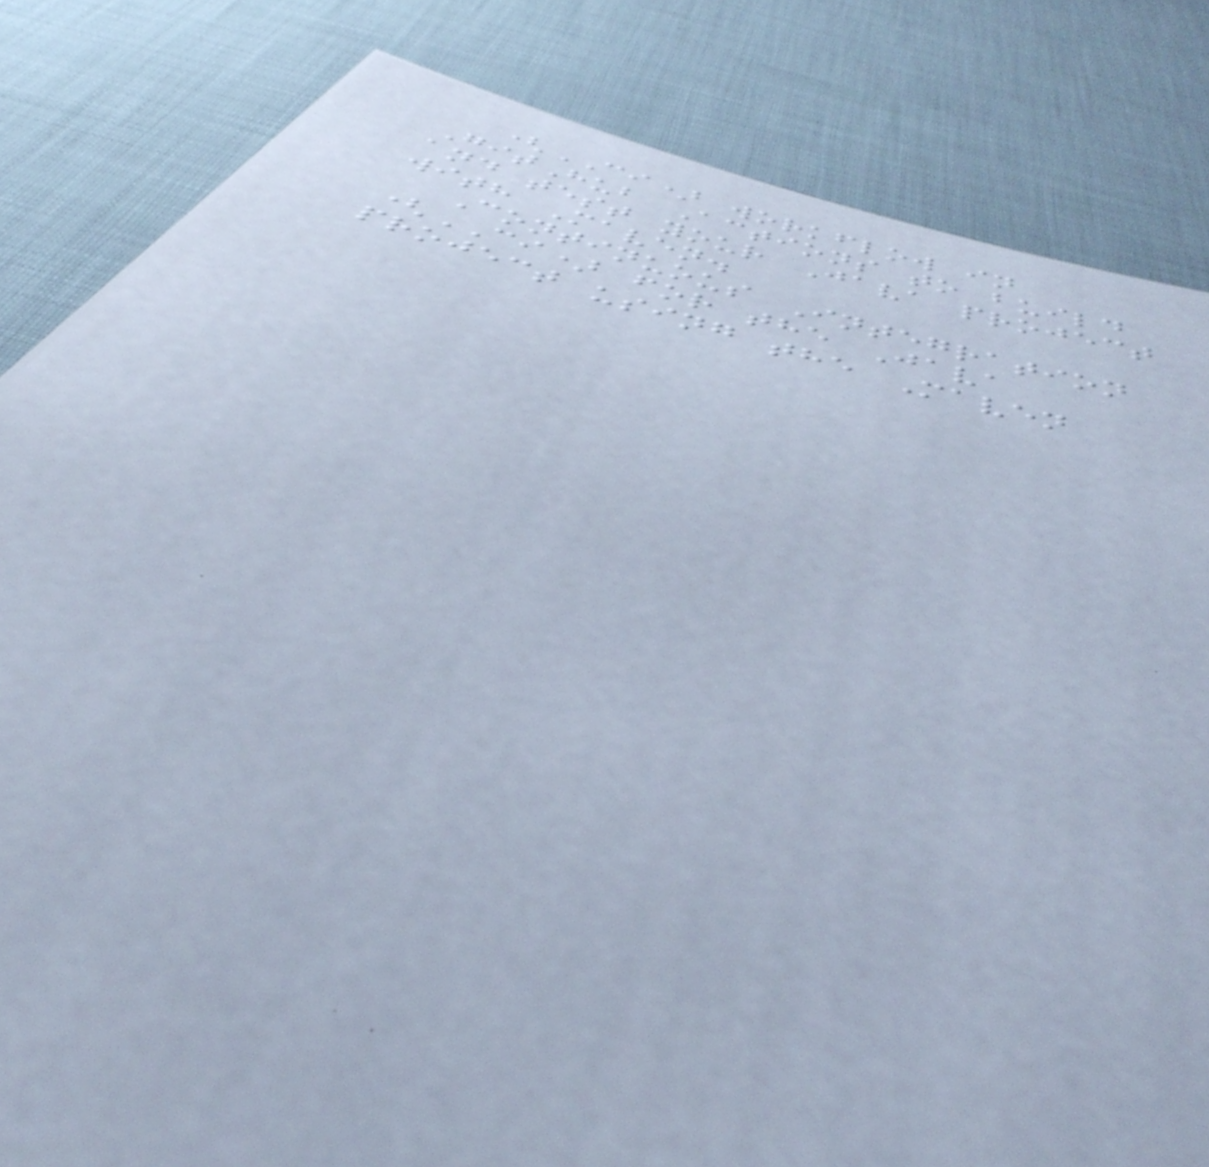(CI) workflow in
GitHub Actions to build
and test your Java project
with Maven.
Continuous Integration
(CI) for the Java
project using the Maven
